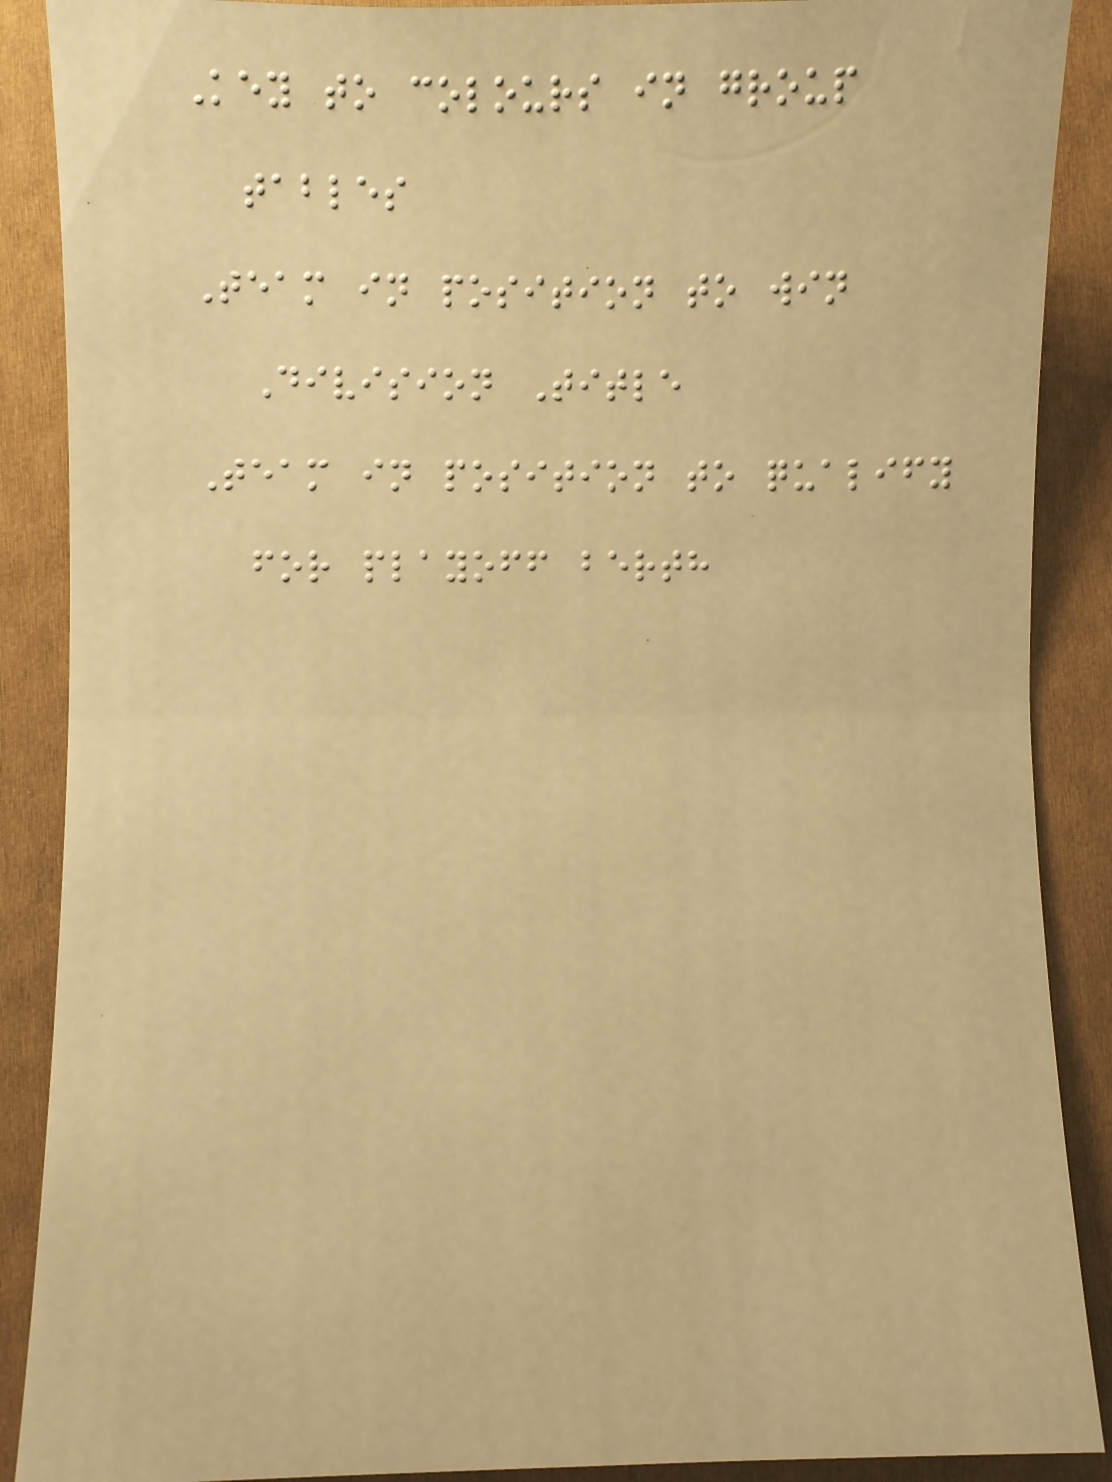Key to colours in group
tables
Team in position to win
Division Title
Team in position to qualify
for playoff berth
